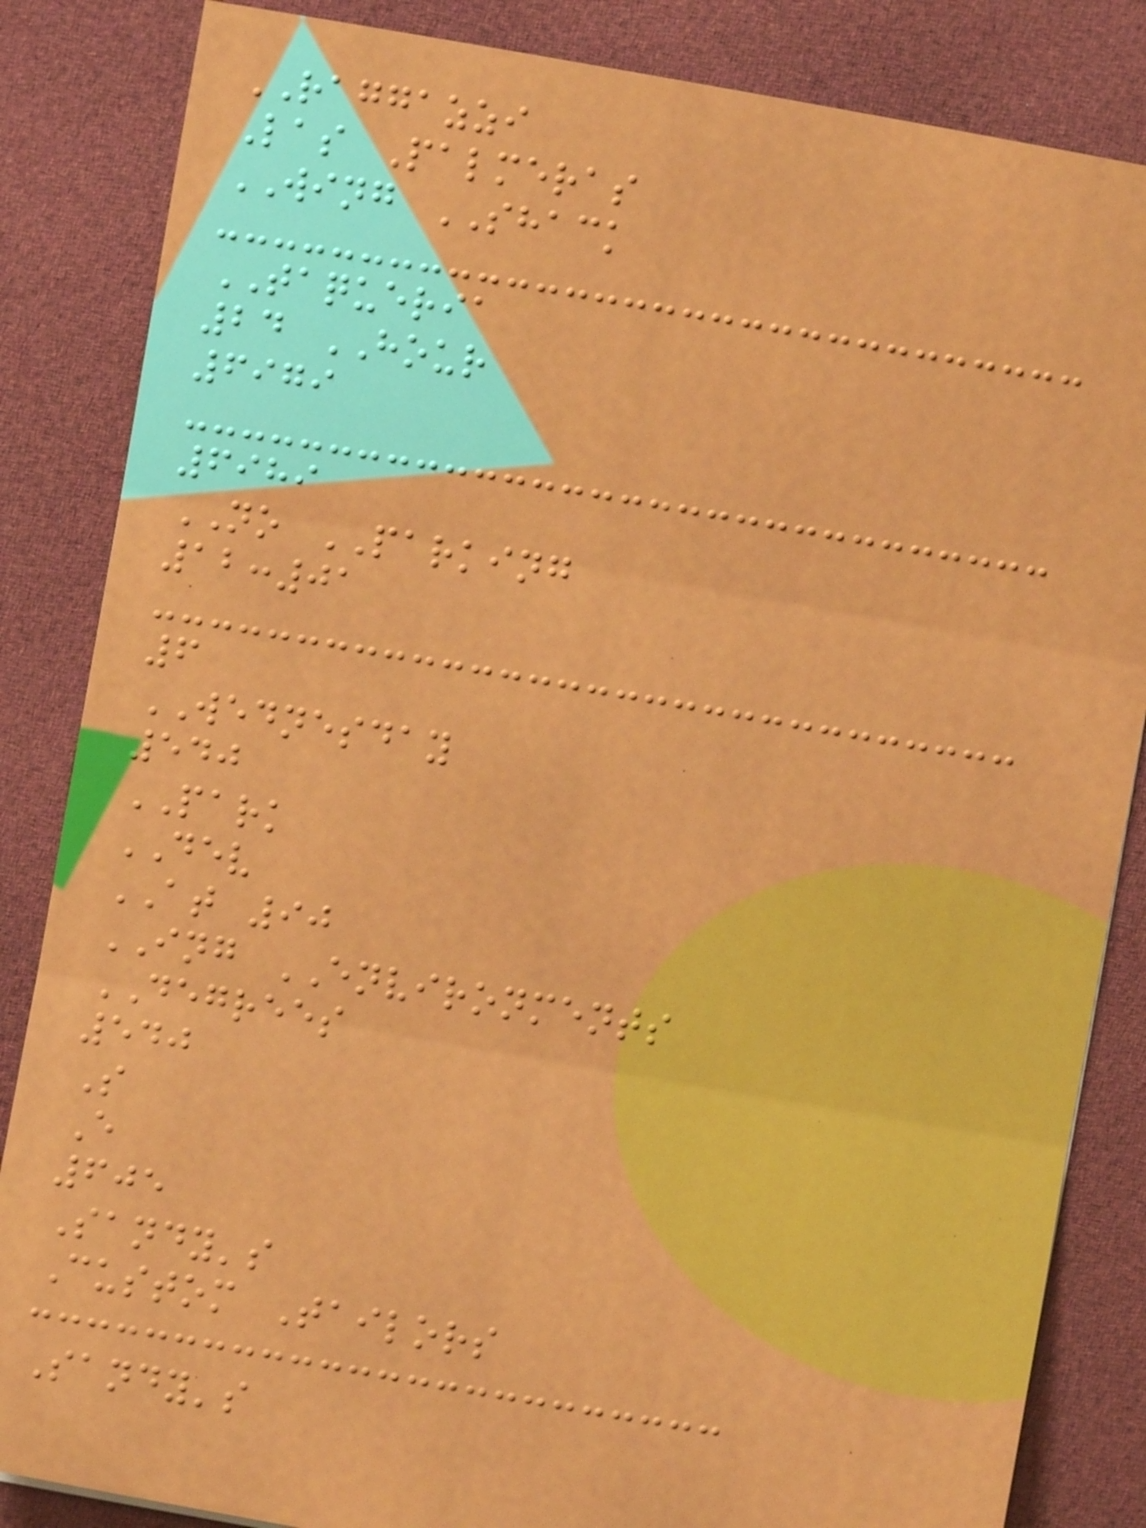RAGGAZZI
Las Palmeras
WING SHACK
TAQUERIA
24 HOUR
6979
6989
NO PARKING
12:01
6
WEDNESDAY
540
PARK
DEV
AT 90
ING ENVIRONMENTS
DEGREES
540
S
E
605
Sandy's
Custom Tailors
Sandy's
